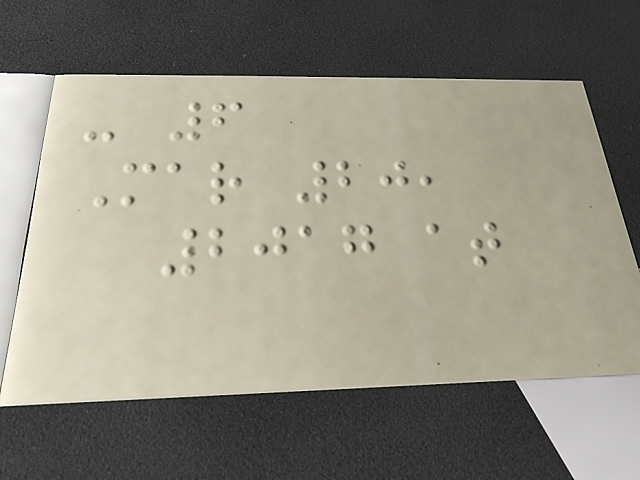- 6
Mar 20,
2017 at
